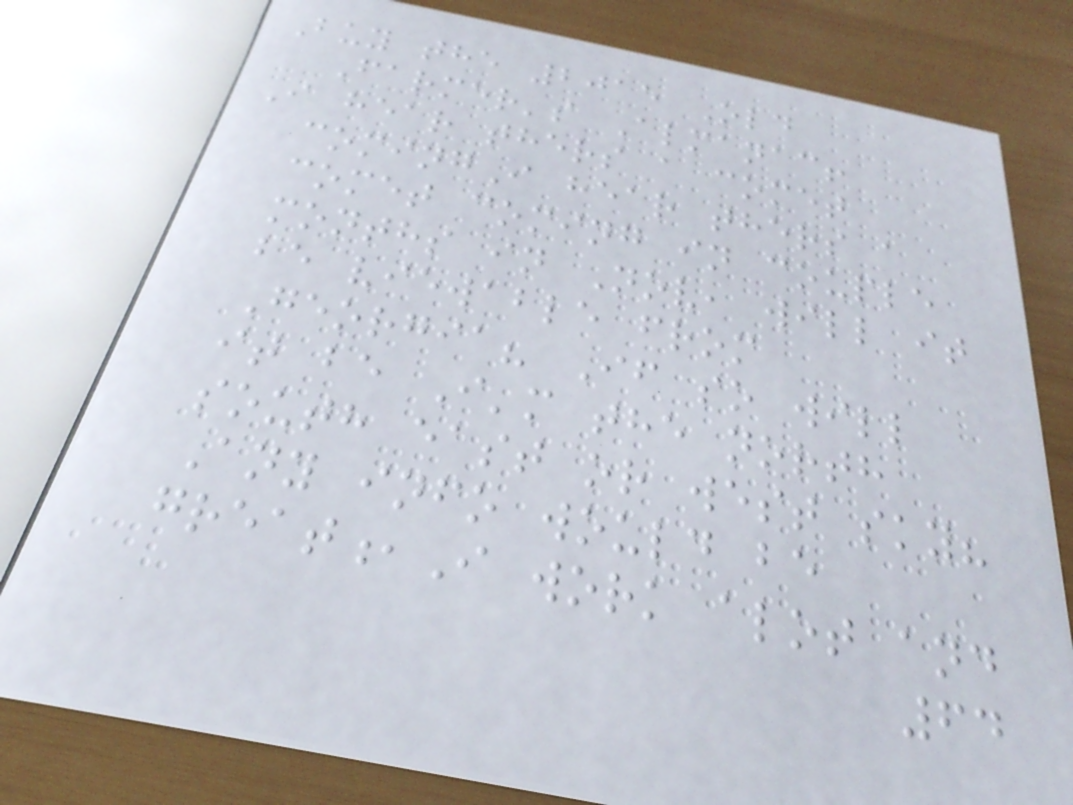Buy the 2015 Old
Farmer's Almanac!
I hear thers a comet
comingI hear thers a
comet coming in couple
months in Nov, will it
be viewable from
Georgia? If so will
it be I'm the north
south east or west sky?
Any info would be
great,I work alot and
64
